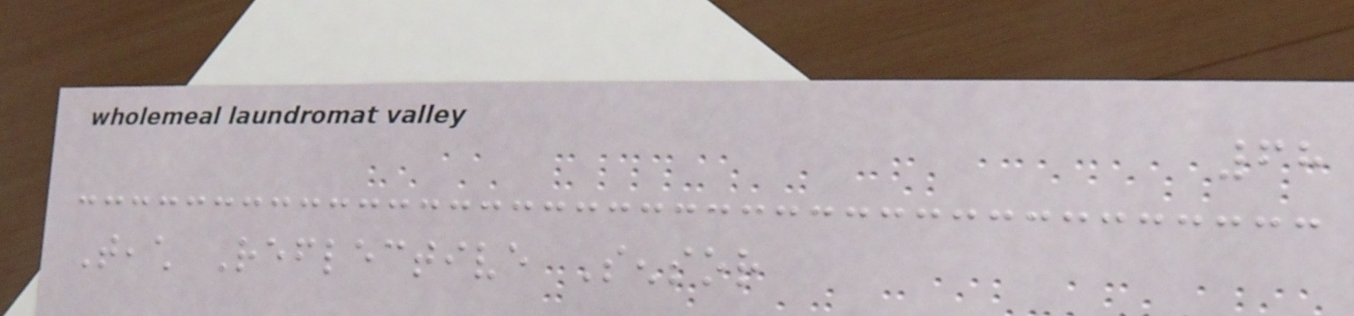68
Teach Reflective Sensor
